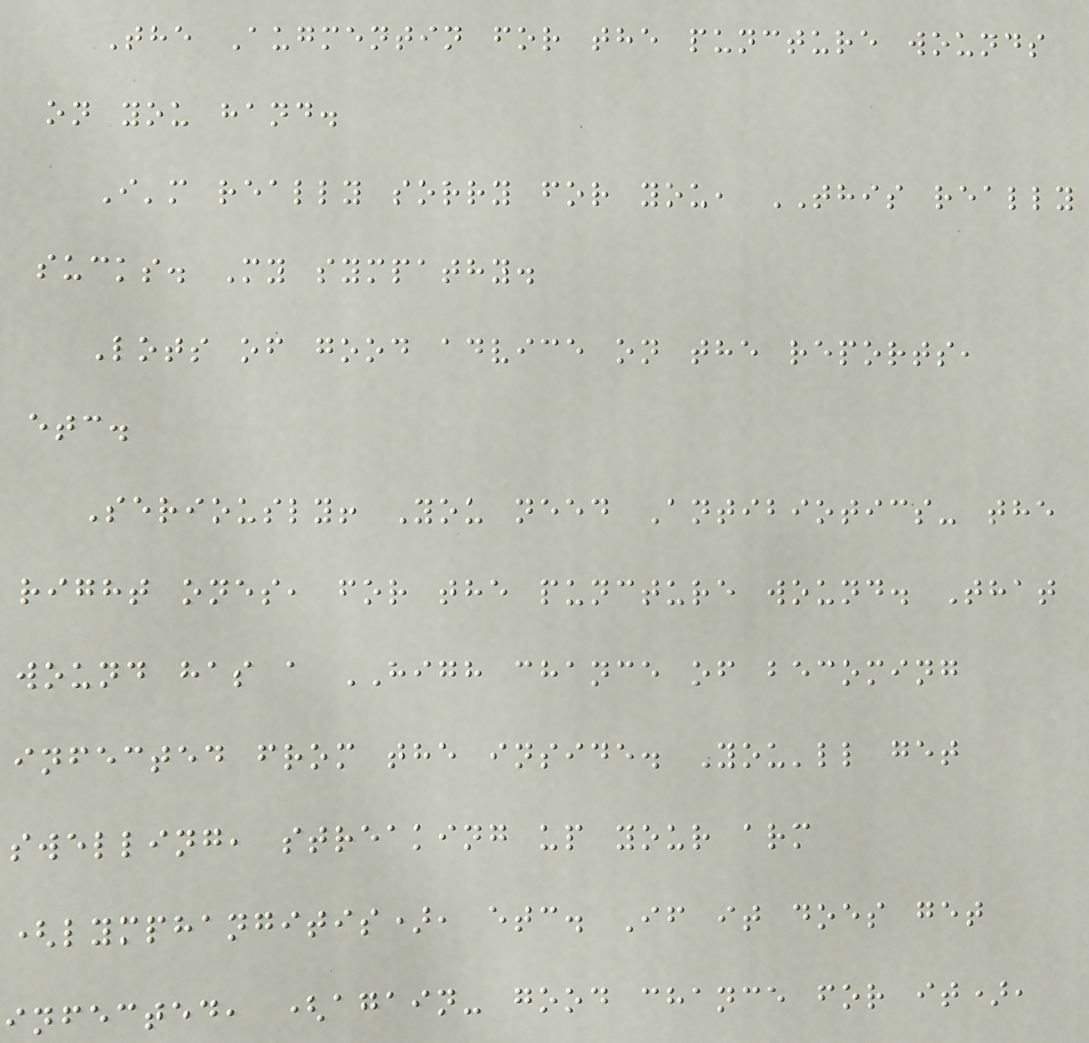The Augmentin for the puncture wounds
on you hand.
I'm really sorry for you, THIS really
sucks. My sympathy.
Lots of good advice on the reports,
etc.
Seriously! You need Antibiotics- the
right ones, for the puncture wound. That
wound has a HIGH chance of becoming
infected from the inside. You'll get
swelling, streaking up your arm
(lymphangitis), etc. If it does get
infected, (again- good chance for it),
